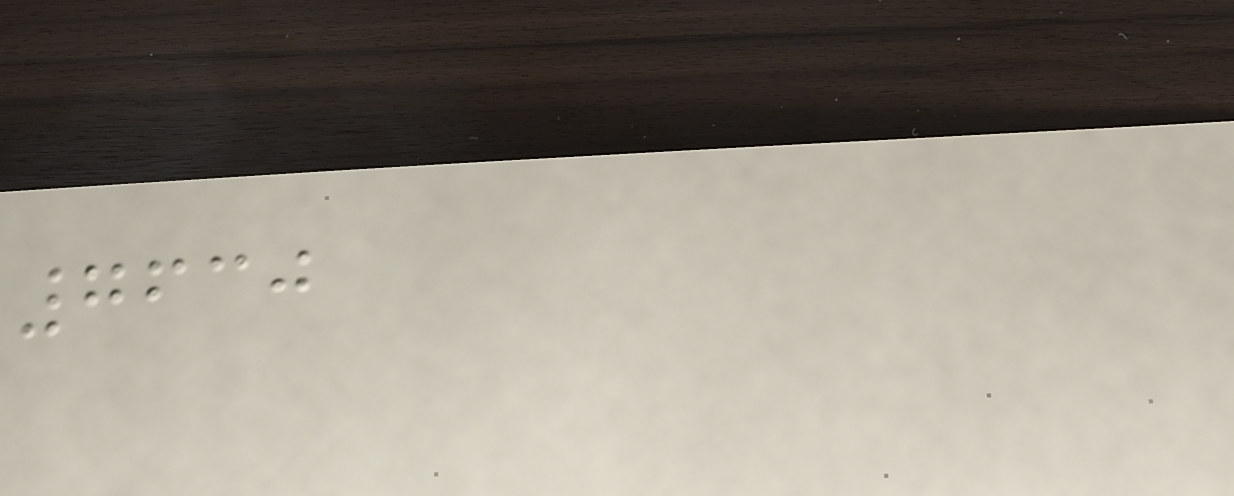7630
